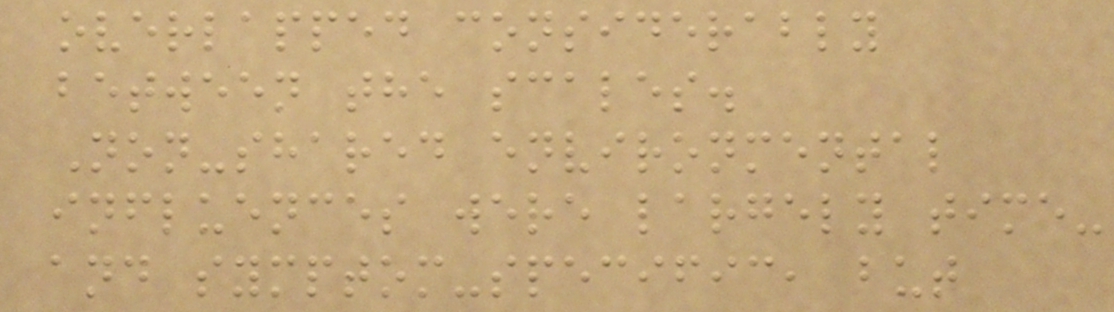overlapped considerably
between the scales.
Non-shared environmental
influences were largely time-
and symptom-specific, but
